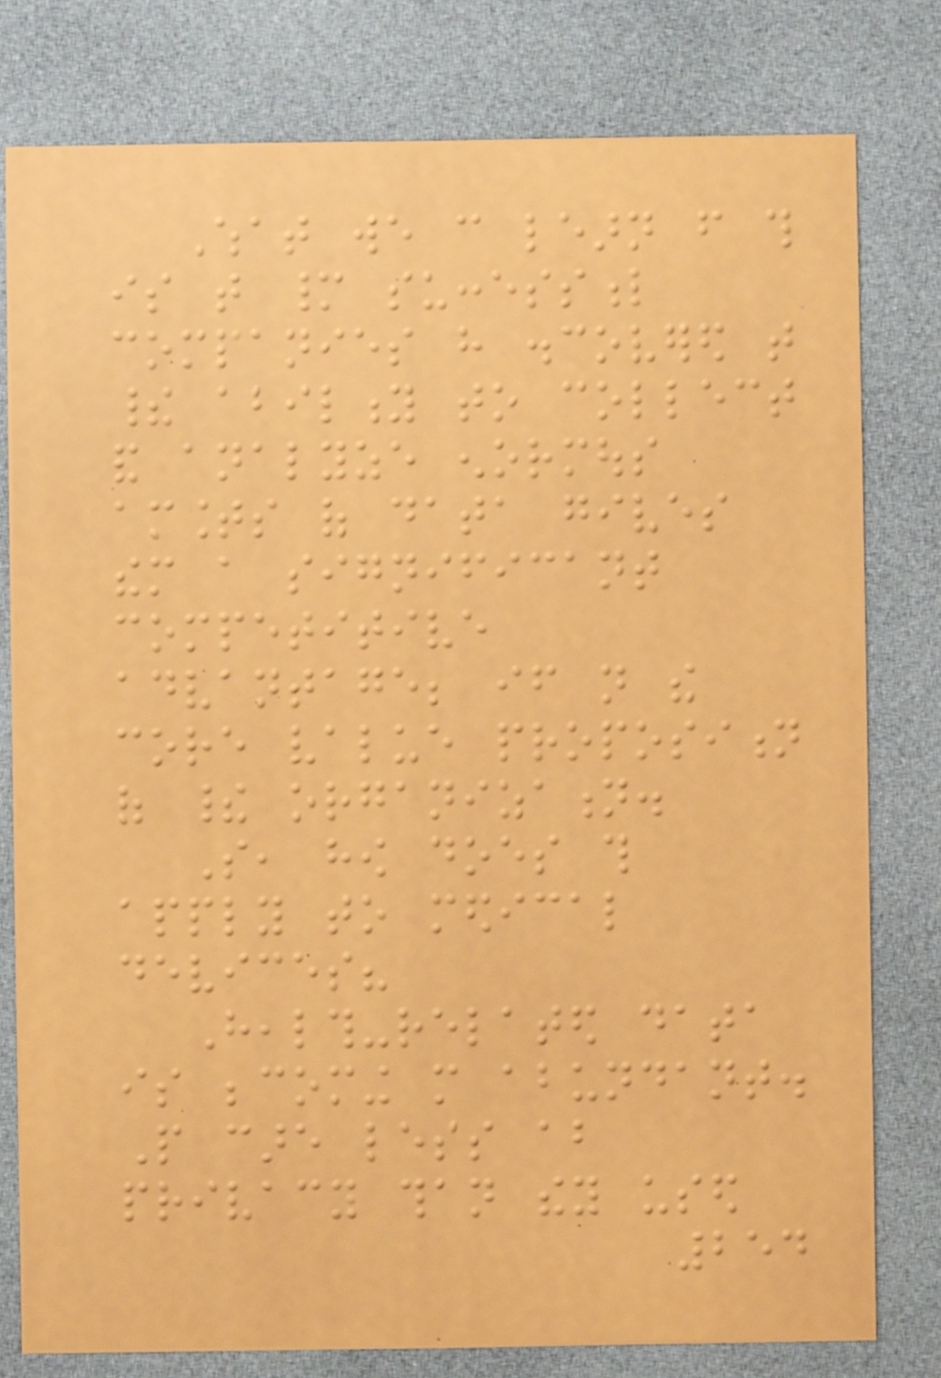What we can learn from this
is that many successful
companies have discovered that
their ability to collect
and analyze enormous
amounts of data gives
them a significant
competitive
advantage; if not the
core value proposition
of their organization.
So, how does this
apply to medical
devices?
Health-related data
is becoming more abundant.
People care less about
privacy than they used
254
